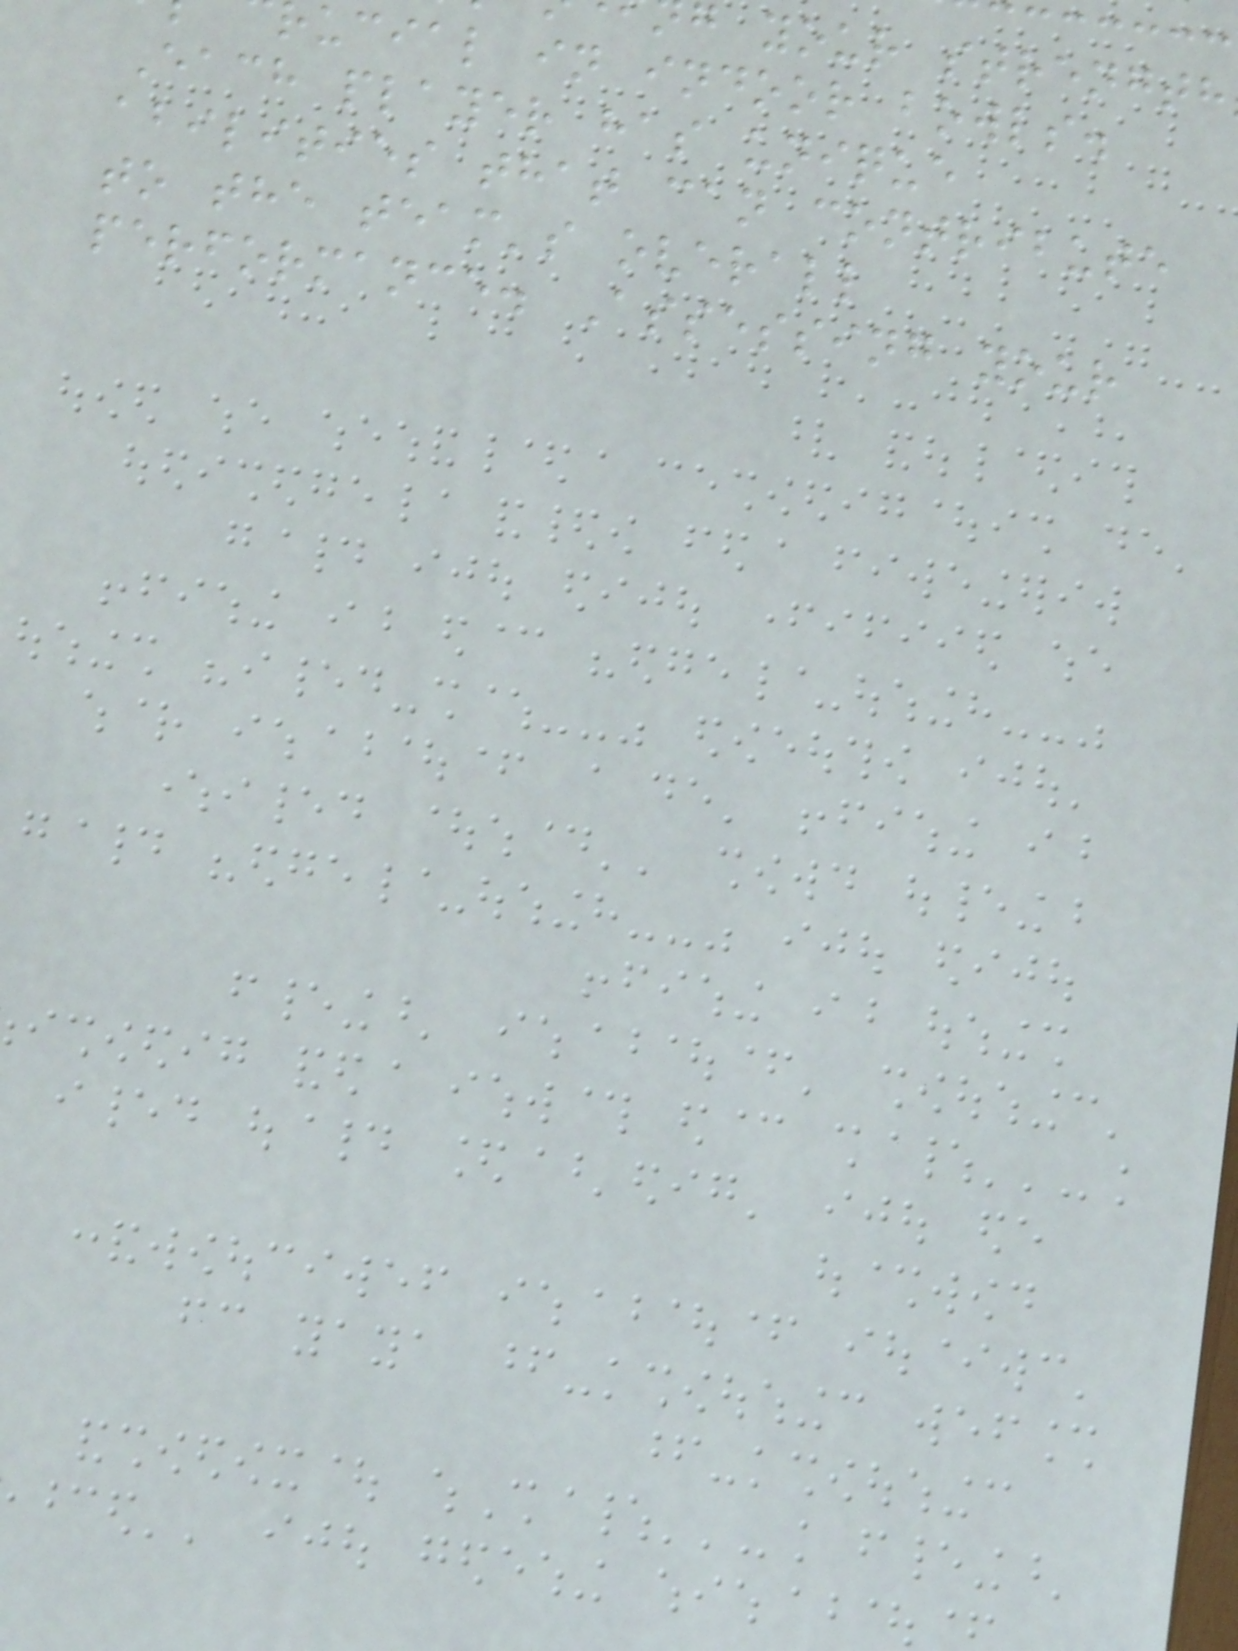your strength
ucial in indoor bowls.
Each player has unique
abilities that can contribute
to the team's overall
performance. Assessing your
